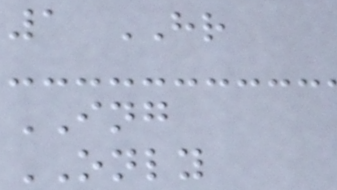1 HR
ING
ONLY
